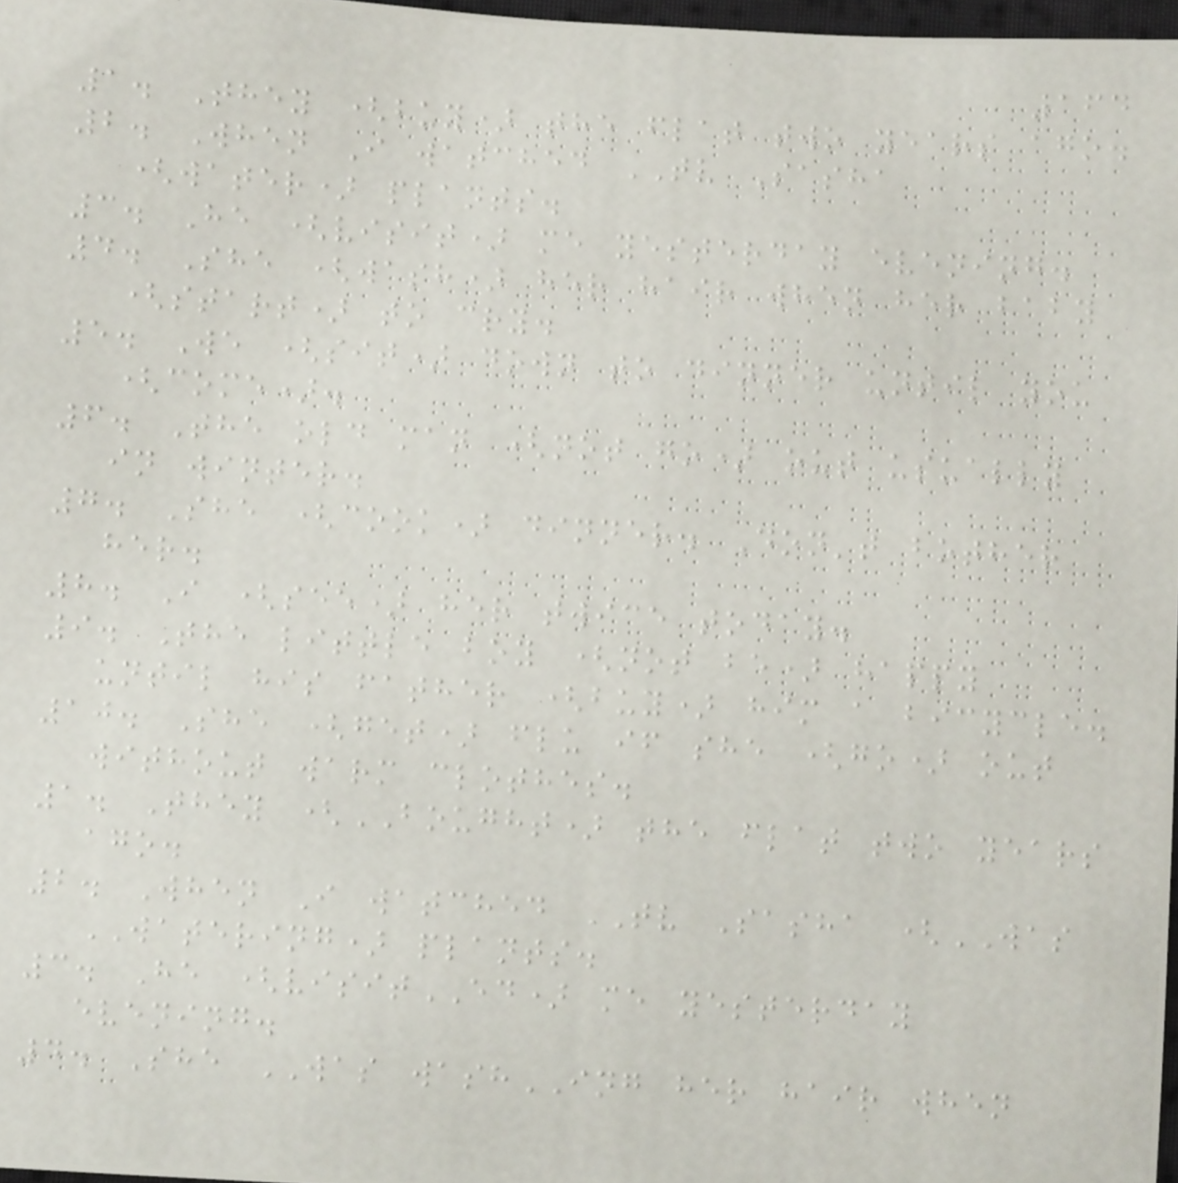164
1. They (buy) the flat two years ago.
2. When I watched TV Sasha
(water) plants.
3. He (visit) me yesterday evening.
4. She (wash) her hair when her baby
(start) to cry.
5. We (sit) down to dinner until you
(come).
6. The old man (not go) out usually
in winter.
7. She (cook) dinner. Don't bother
her.
8. I (see) her twice today.
9. The little boy (not be) happy
until his father (buy) him a bicycle.
10. She (get) flu if she (go) out
without warm clothes.
1. They (BOUGHT) the flat two years
ago.
2. When I watched TV Sasha (WAS
WATERING) plants.
3. He (visitED) me yesterday
evening.
4. She WAS washING her hair when
